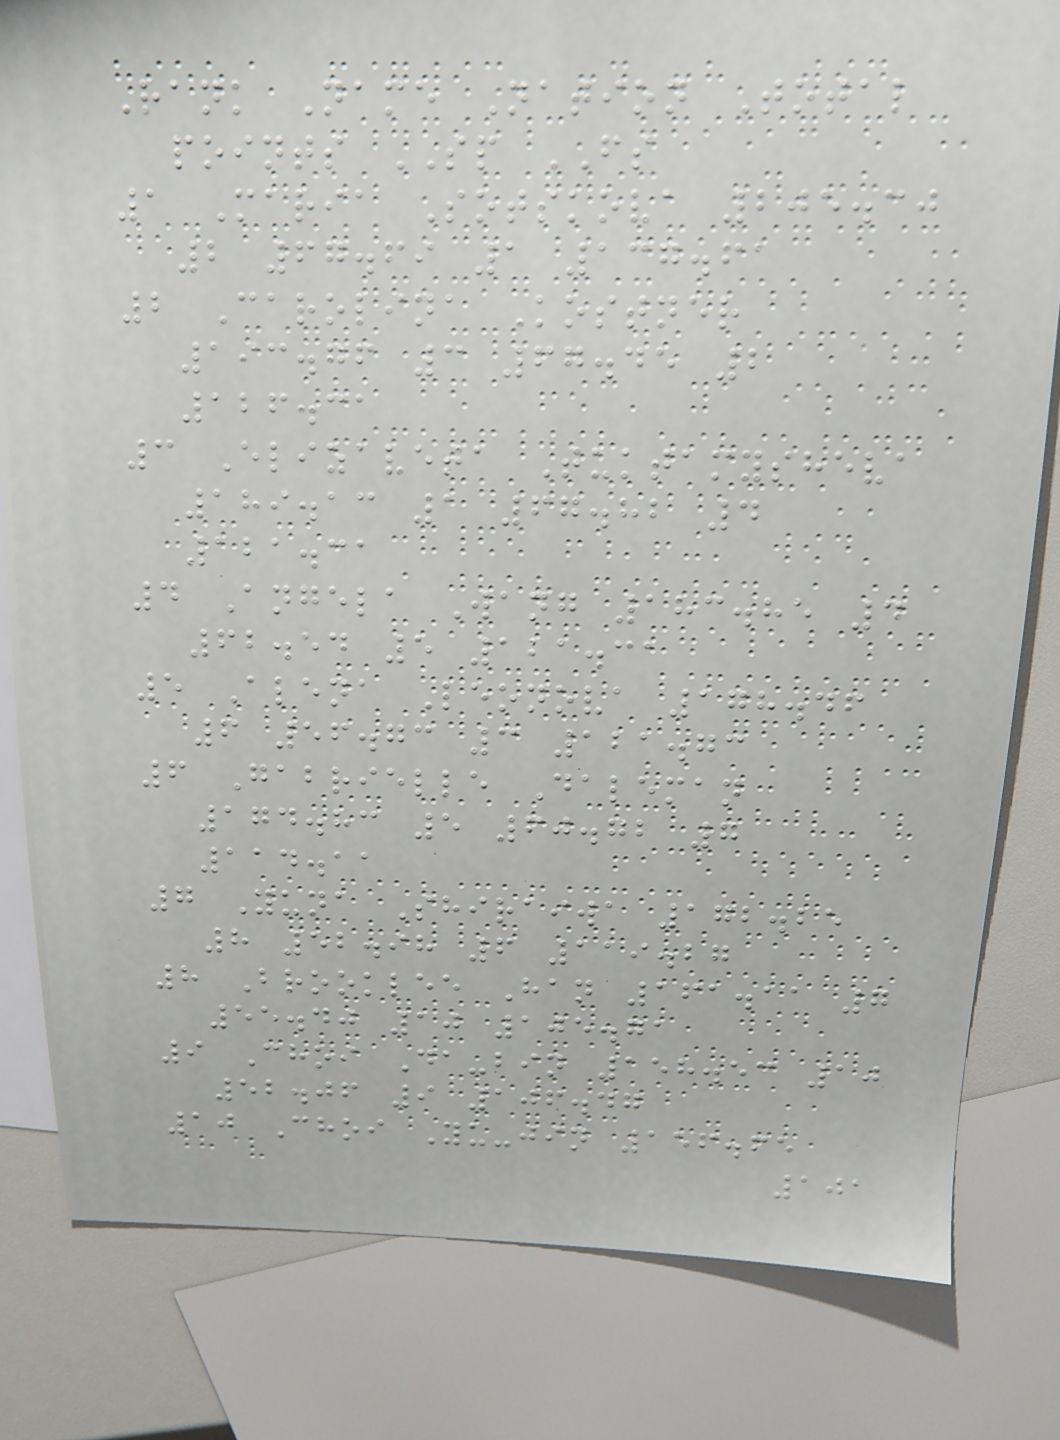Rank Name Nation Total
points SP FS
1 Maria Sotskova 205.30
2 67.69 1 137.61
2 Carolina Kostner
193.76 3 67.45 2
126.31
3 Elizaveta Tuktamysheva
189.13 1 67.82 4
121.31
4 Angela Wang 183.85 4
62.54 5 121.31
5 Alena Leonova 178.46
6 56.73 3 121.73
6 Gabrielle Daleman
174.83 5 60.72 7
114.11
7 Yuna Shiraiwa 172.25
8 52.98 6 119.27
8 Brooklee Han 161.11 7
55.40 10 105.71
9 Choi Da-bin 158.53 10
52.06 9 106.47
10 Choi Yu-jin 156.65
101
